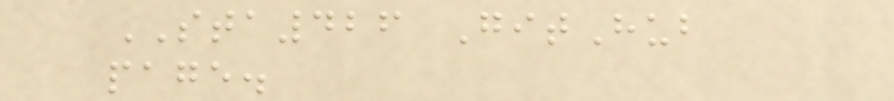STA426 GitHub
page.
